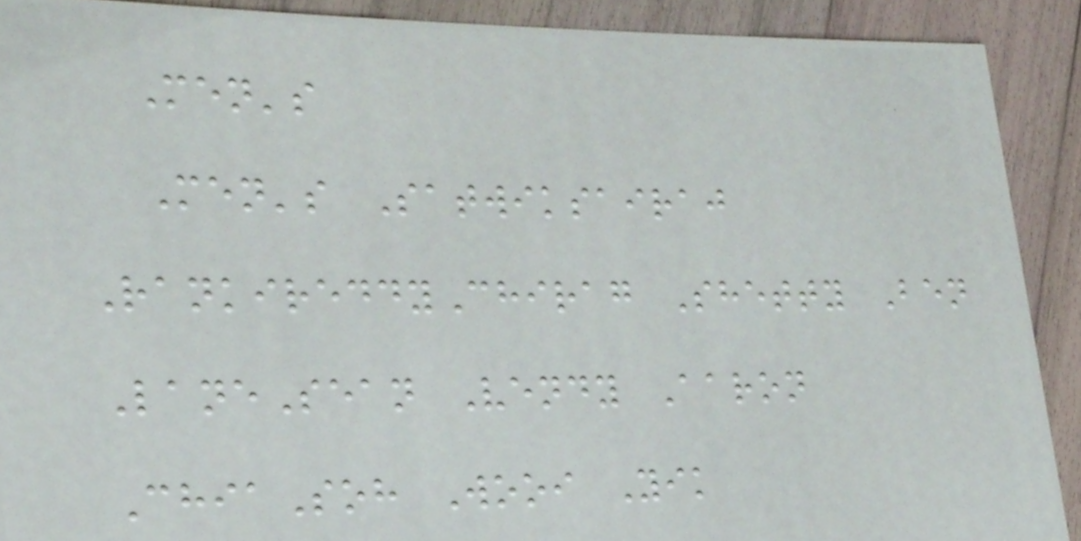Men's
Men's Satwiksairaj
RankireddyChirag Shetty Ben
LaneSean Vendy Aaron
ChiaSoh Wooi Yik
